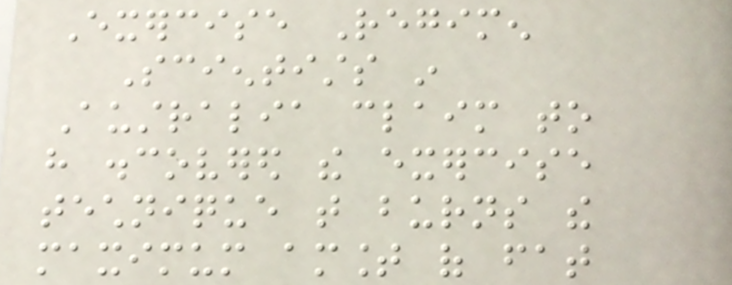Exercise Regimen
Scientists in
Australia claim to
have discovered the exercise
technique that burns the
maximum amount of fat
